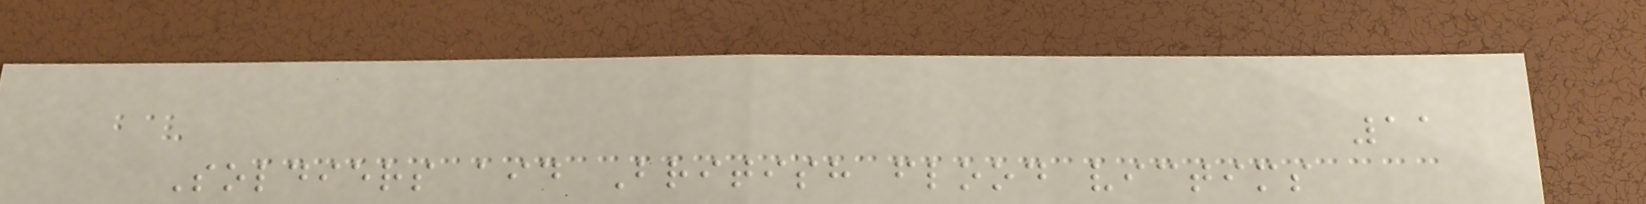11
Soldiers aid British flood victims
